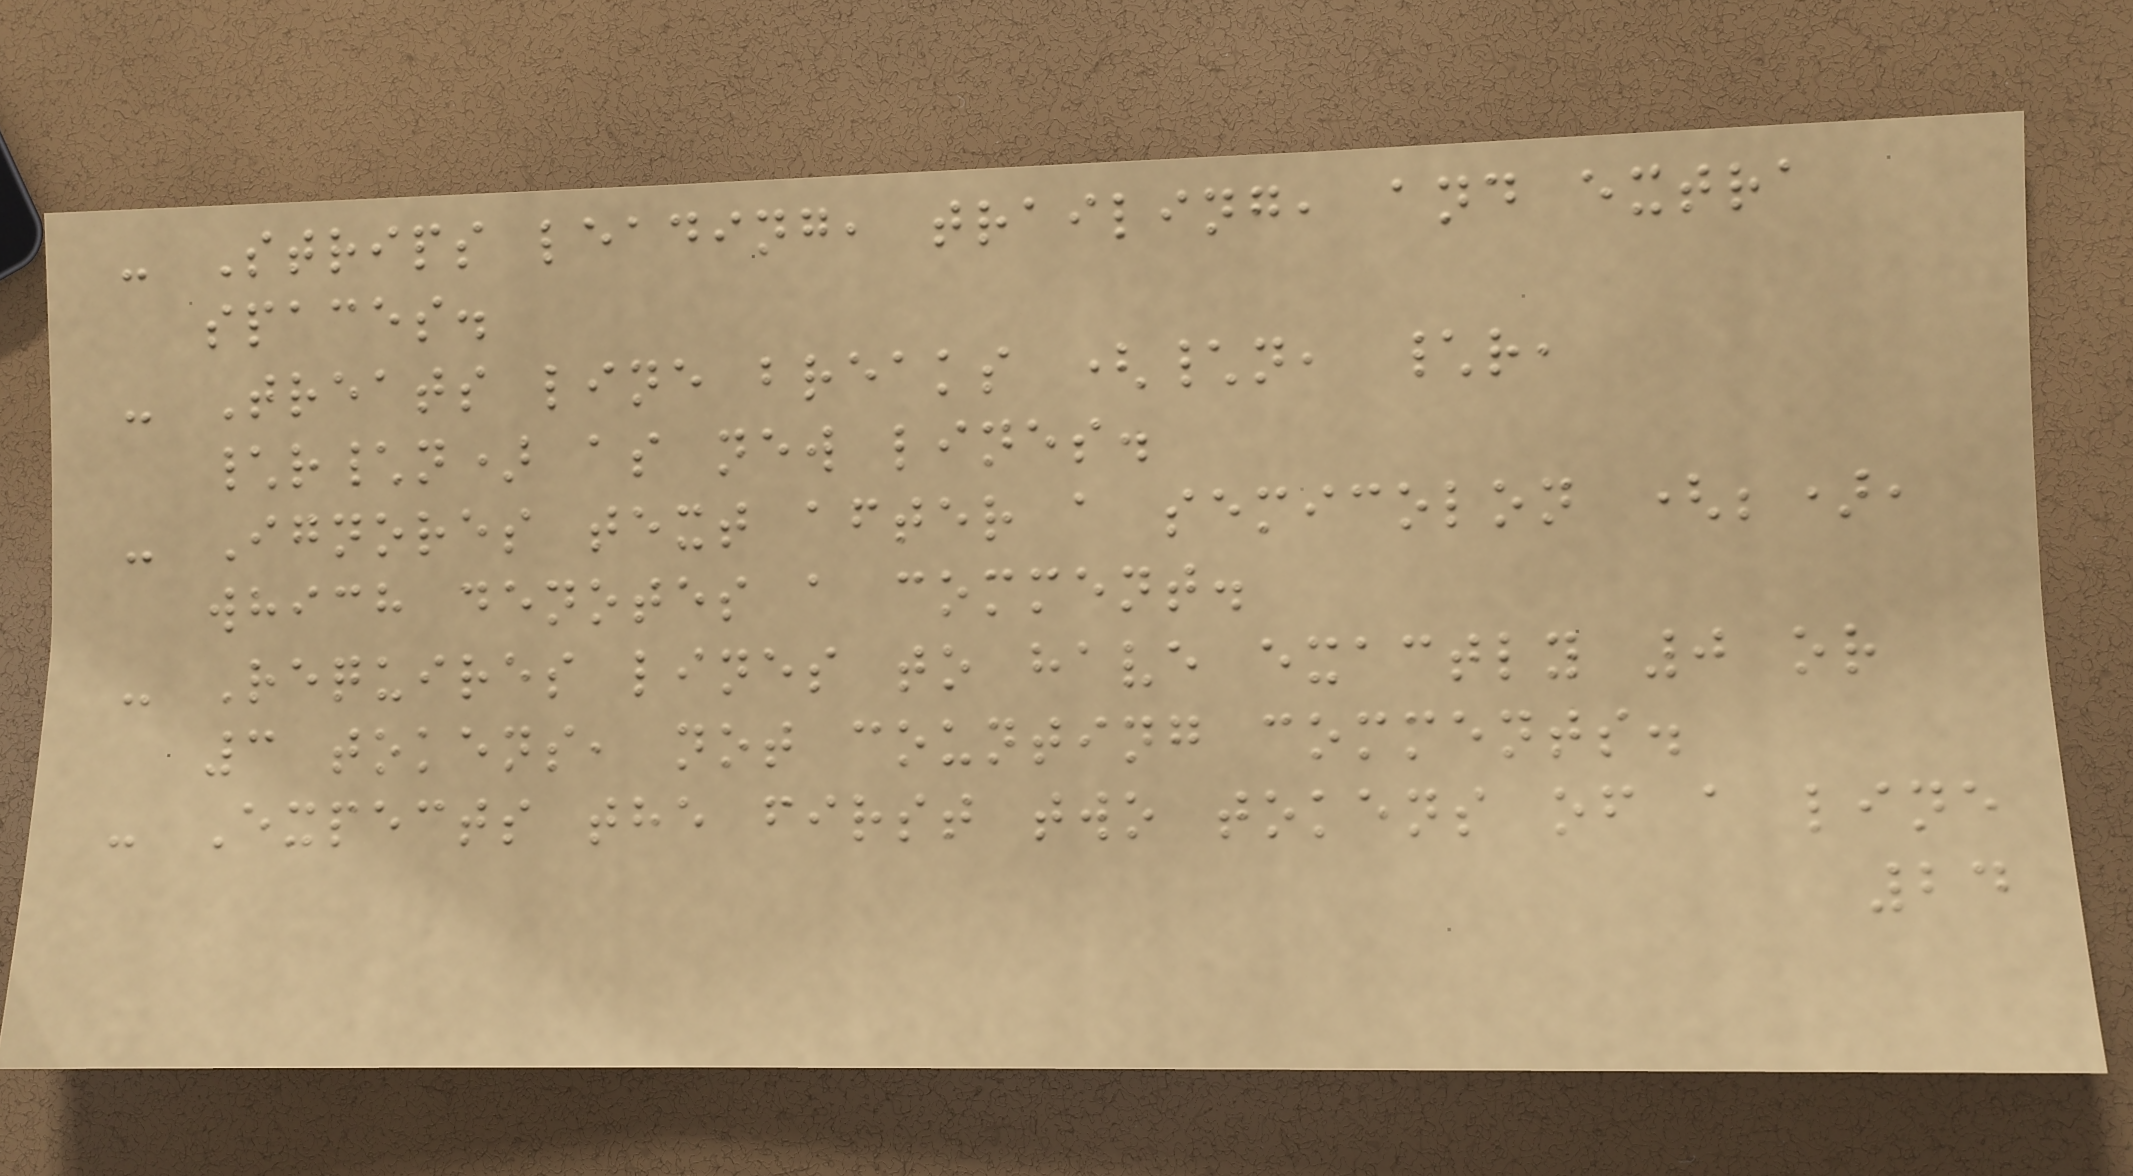- Strips leading, trailing, and extra
spaces.
- Treats line breaks (\n, \r,
\r\n) as new lines.
- Ignores text after a semicolon (;),
which denotes a comment.
- Requires lines to have exactly 0 or
3 tokens, not counting comments.
- Expects the first two tokens of a line
24
